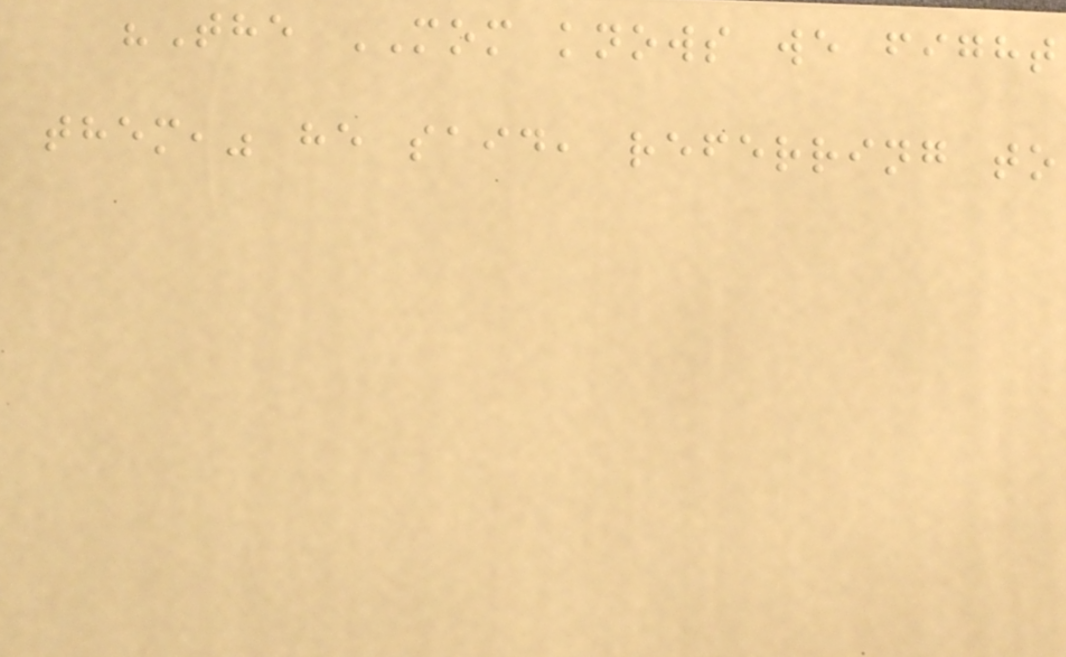"The MOM knows we fight
them," he said, referring to
